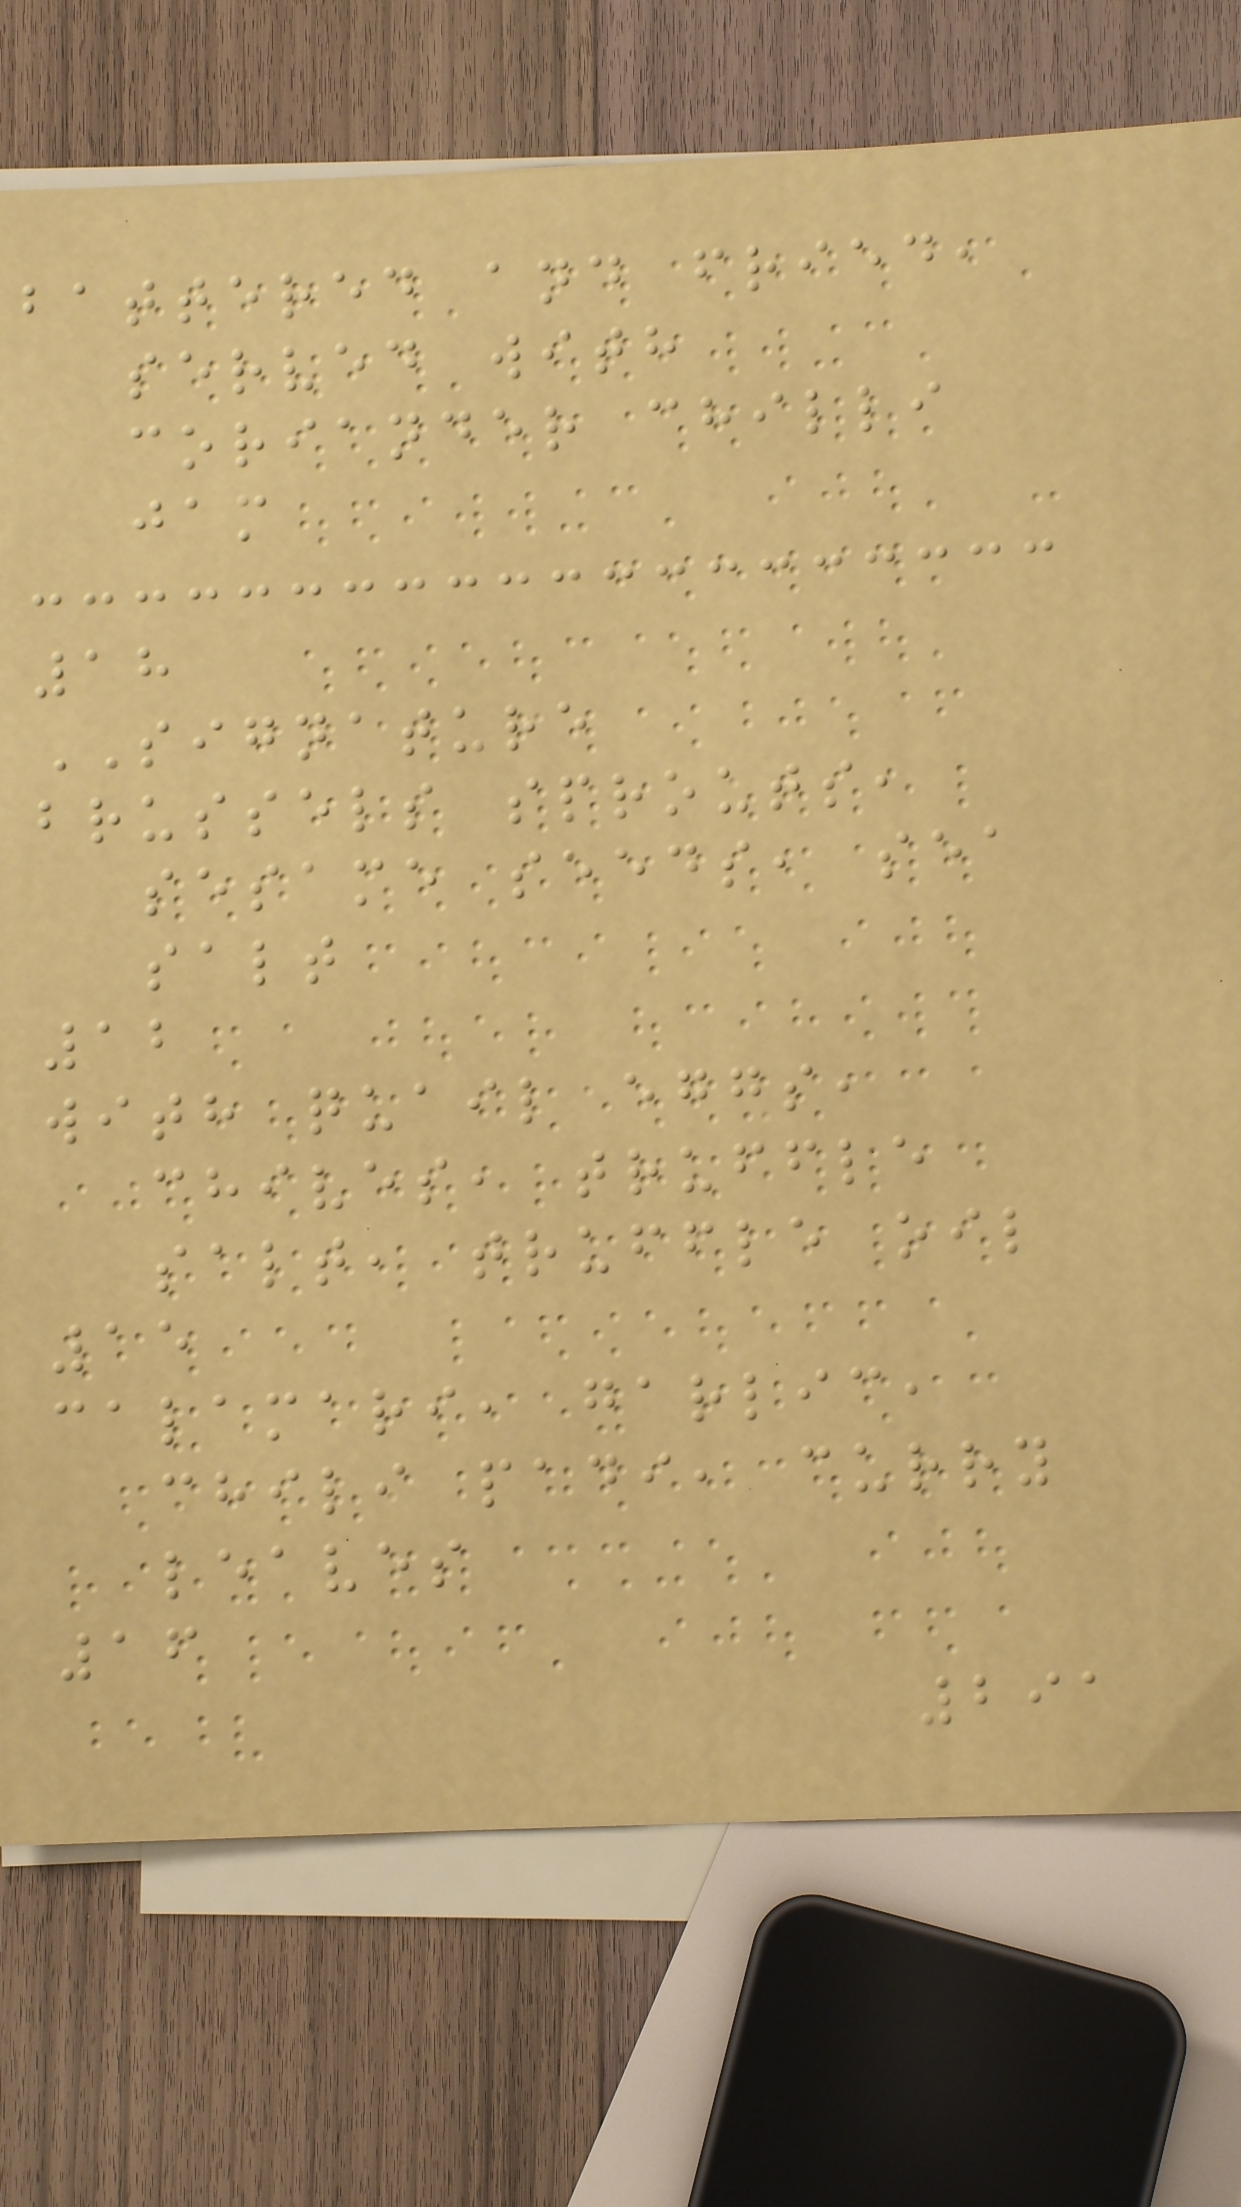battered and fried,
served with
coriander chilli
jam
18
SIGNATURE
brussels sprouts,
sesame seeds, sea
salt
12
with quail eggs,
chives, truffle
salt, truffle oil
15
calamari, garlic,
chili padi, curry
leaves
16
291
